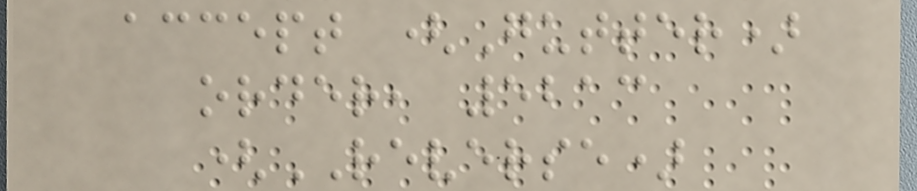accept (Gutter)
order, 5213
(REVERSE)
